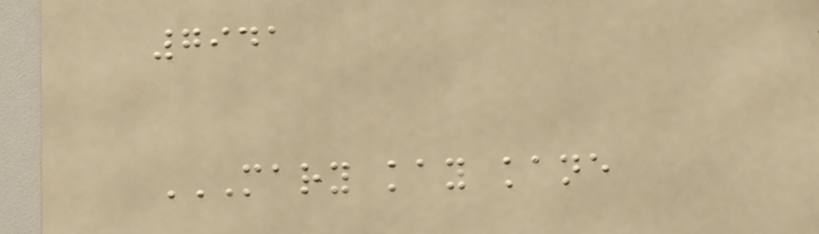7941
MARY KAY KANE
